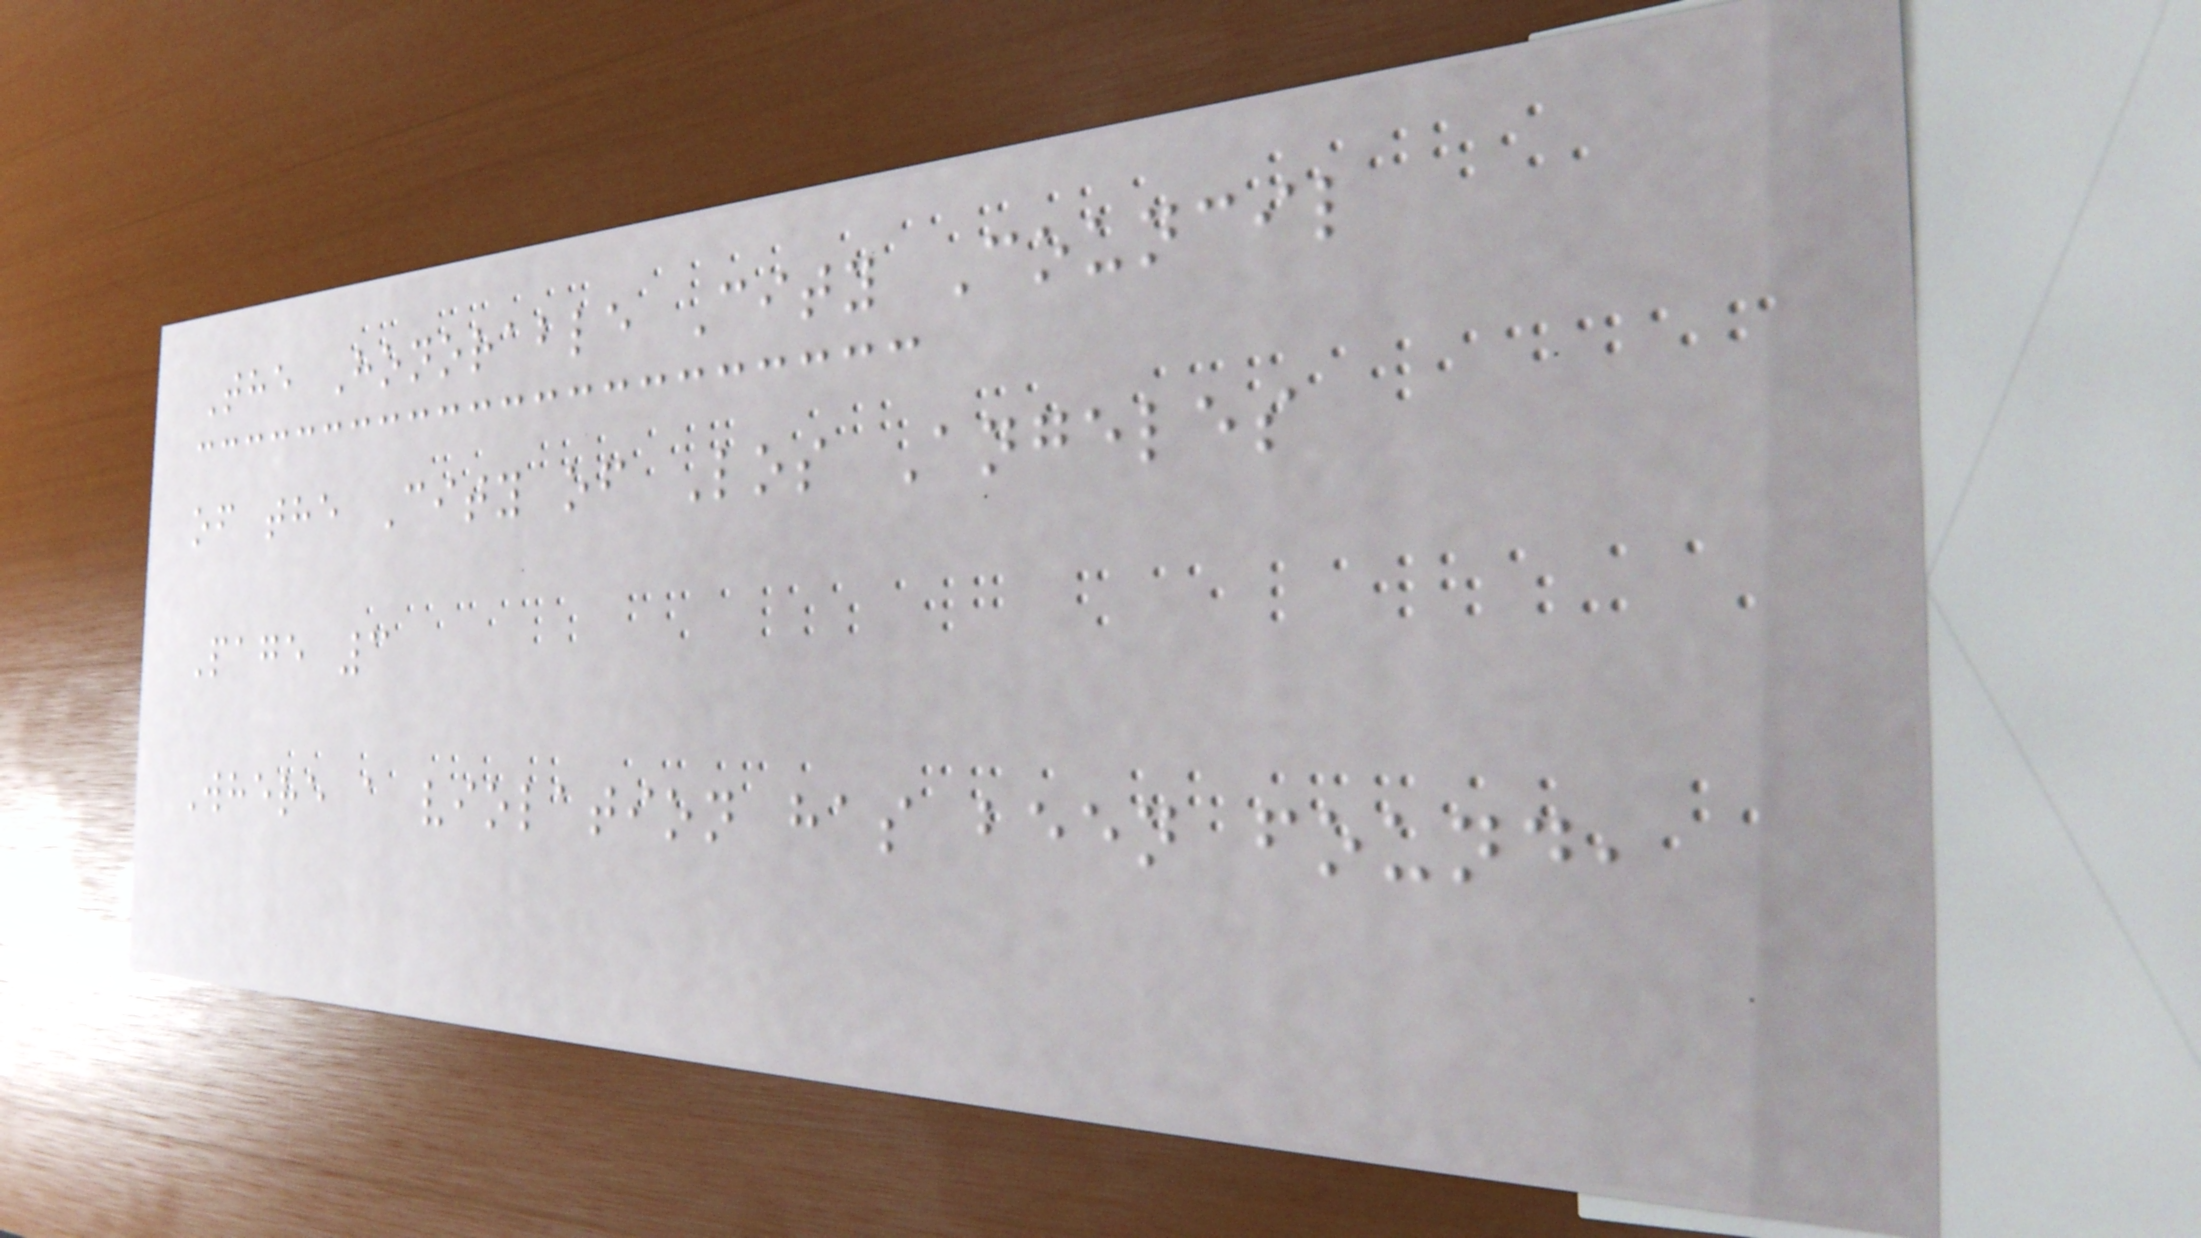The Honorable City Council
of the City of Los Angeles
Page 3
Where a violation has been found,
